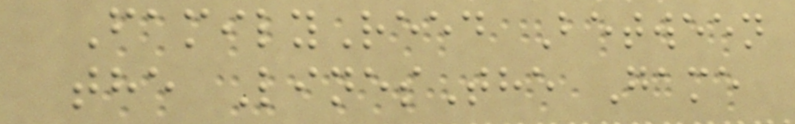FamilyReed Between
the LinesThe Game
